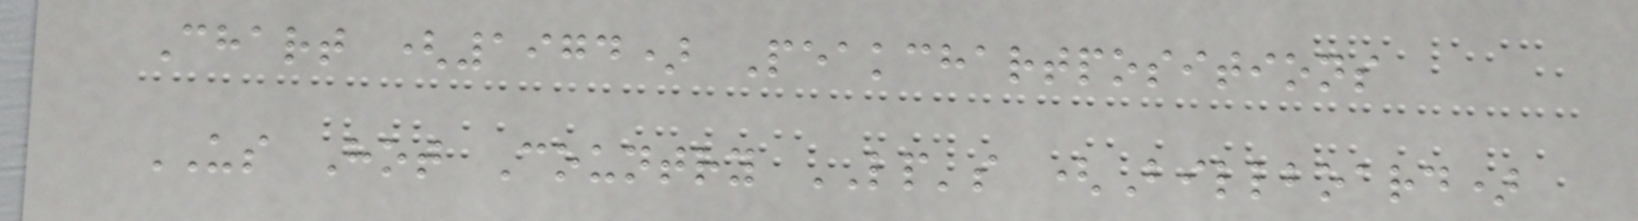Chart (1974) Peakchartpositions
US Hot Country LP's (Billboard)
